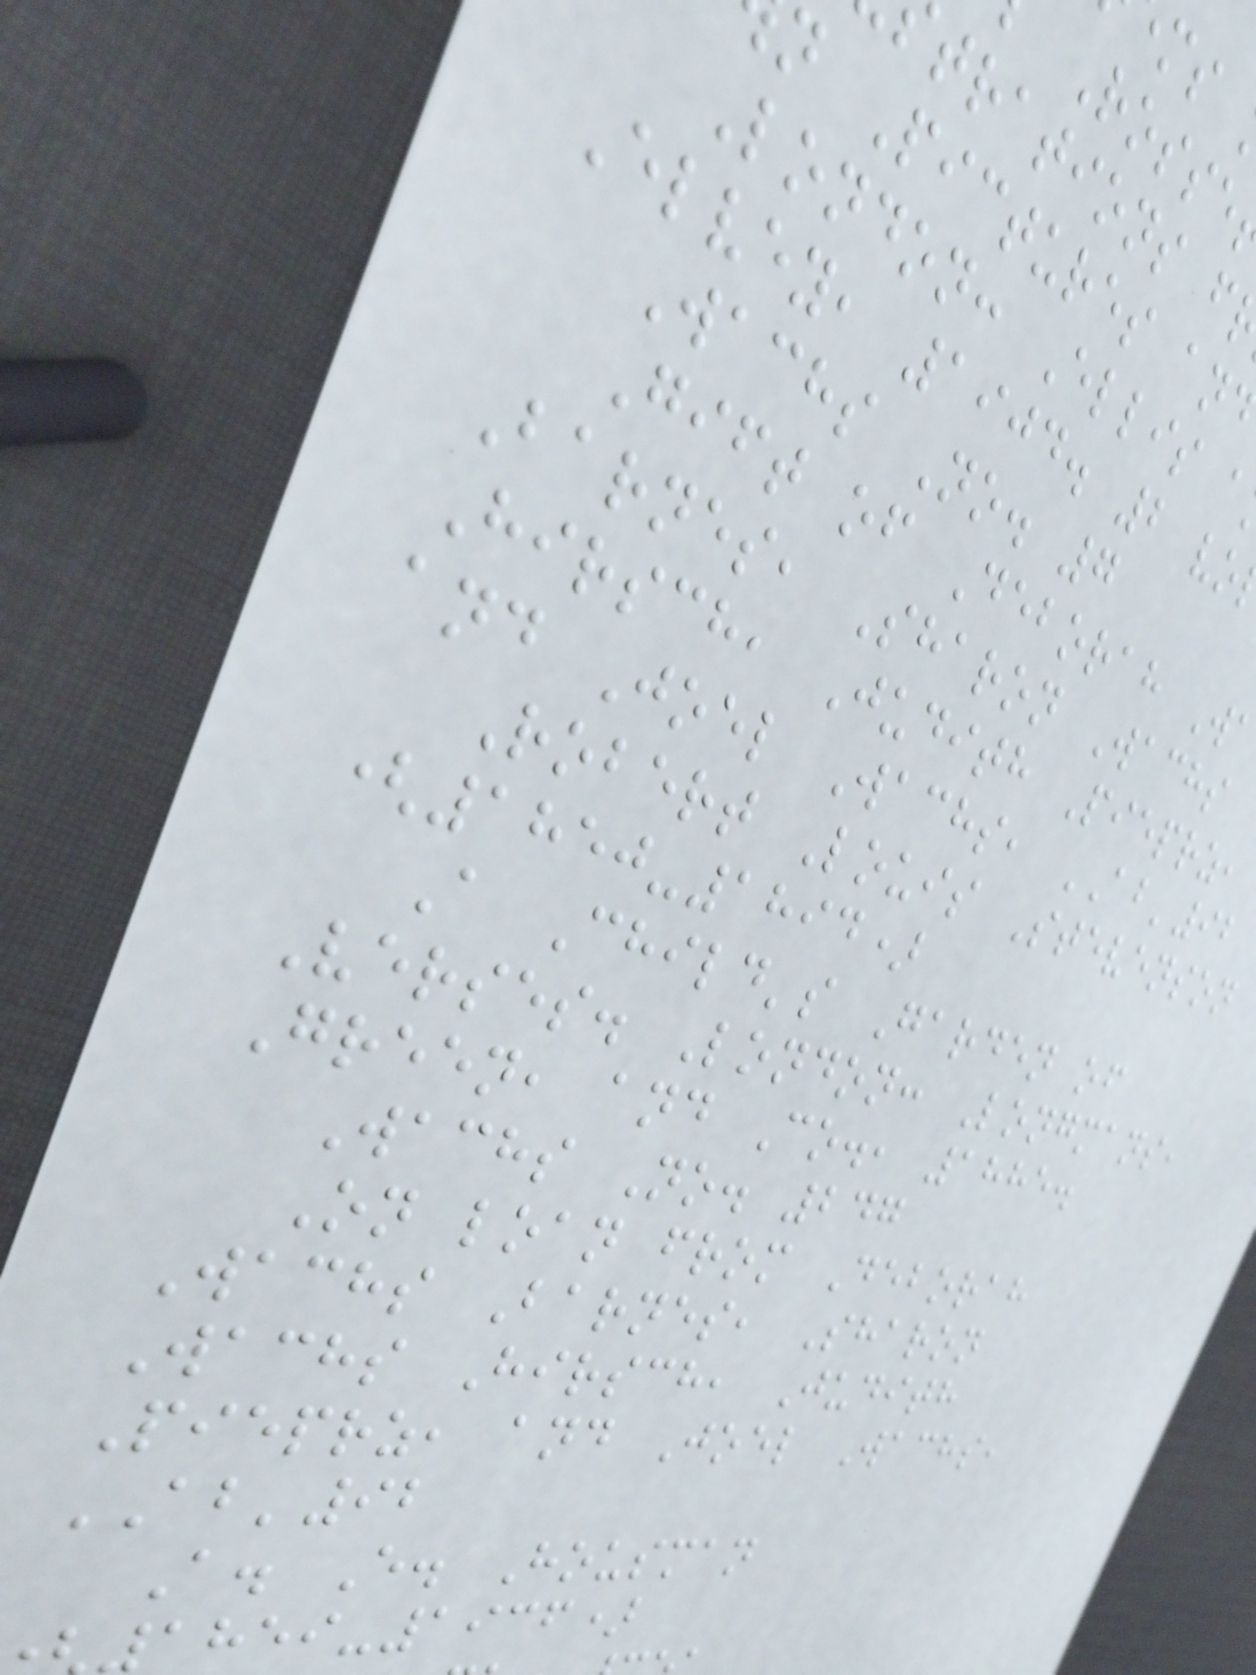trations f
n Pictures an
London: Ellis a
Elvey, 1904. 2 vo
Wachs No. 7
Gift of Deborah W
Barnes, Sharon Wachs
Hirsch, Judith Pieprz,
and Joel Wachs, AB'92
Robert Louis Stevenson
(1850-1894)
A Child's Garden of
Verses. London: Longmans,
Green, and Co., 1885.
Wachs No. 247
On loan from Deborah
Wachs Barnes, Sharon
Wachs Hirsch, Judith
Pieprz, and Joel Wachs,
AB'92
A. E. Housman
-1936)
